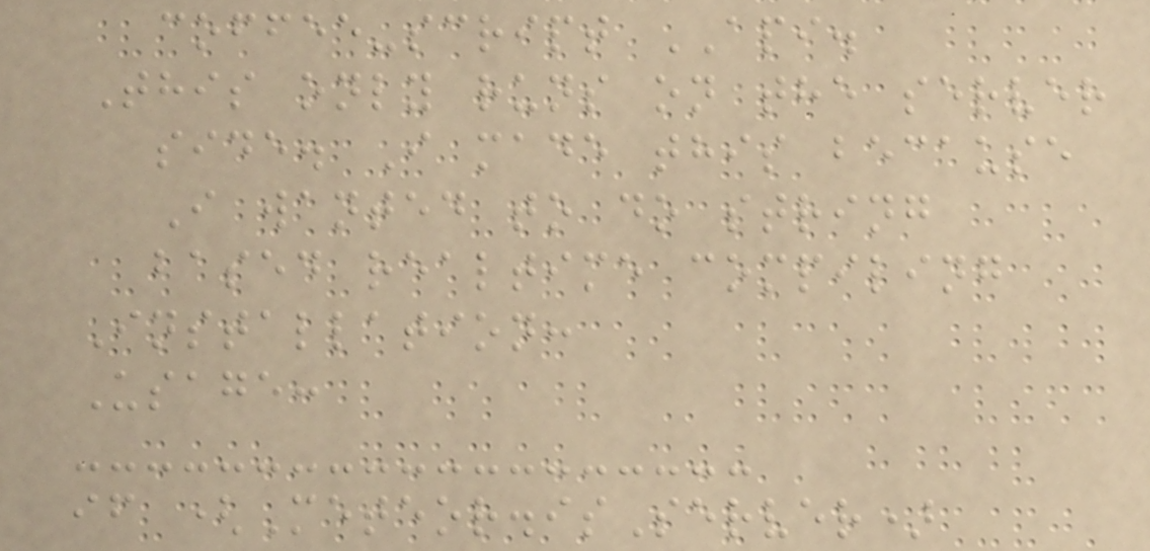coffee-script API.
This only runs on the server
side. I made this because
I wanted to do string
based realtime compiling
Installation:
Usage:
if (Meteor.isServer)
